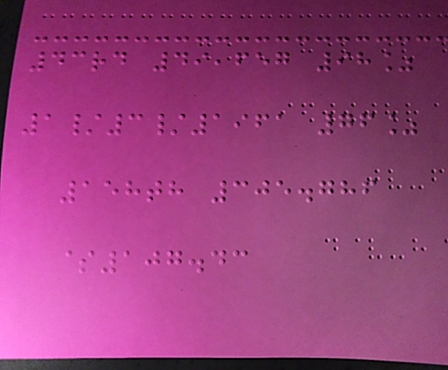43rd 49,657 98%
1/3/1961 76%
158th 305.786
$107.43
